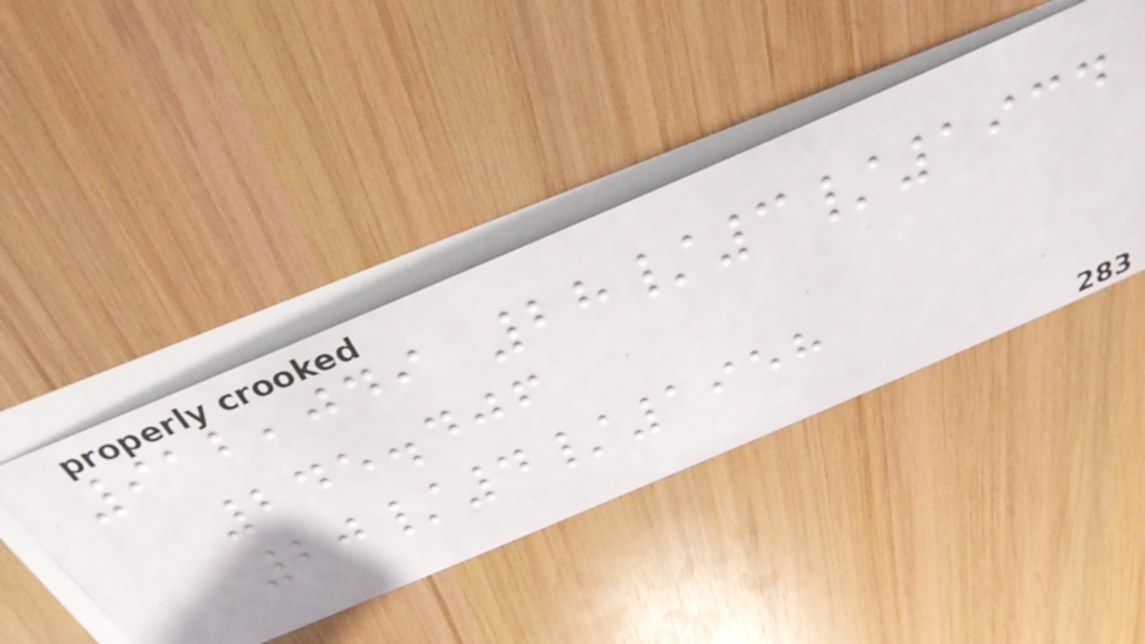912,049 28/3/1934
245.406
20/4/1958
